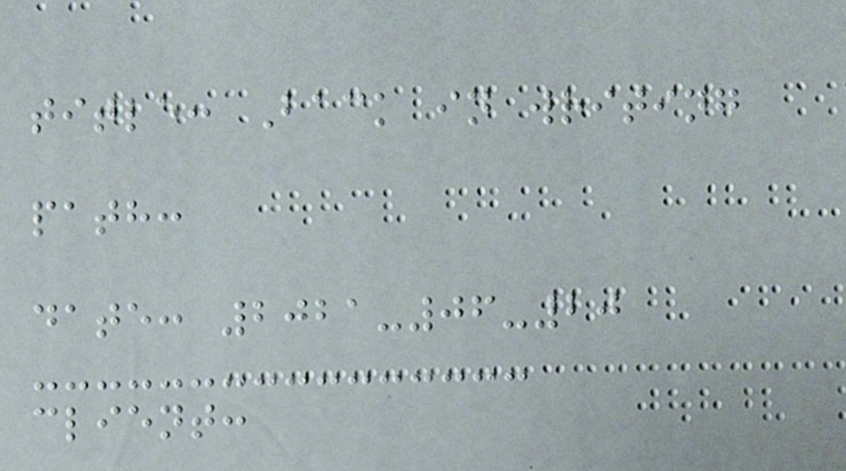title: Back in writing
path:
date: 2021-06-20
client:
